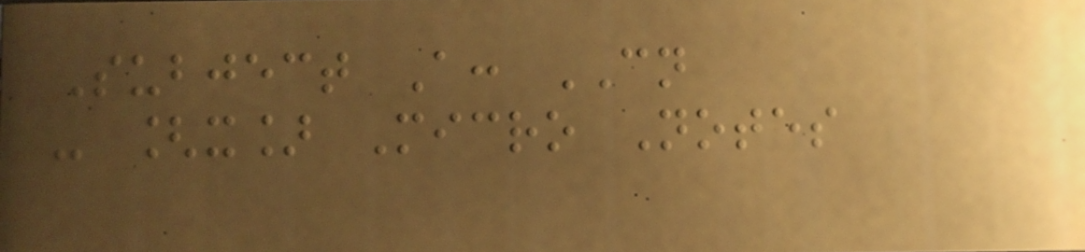Subject A: CN
- [x] Micro Notes
